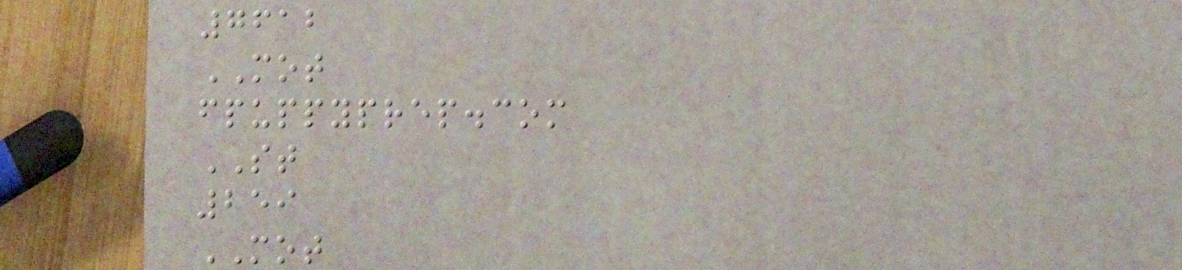7612
MOT
fpuppyprep.com
ST
259
MOT
